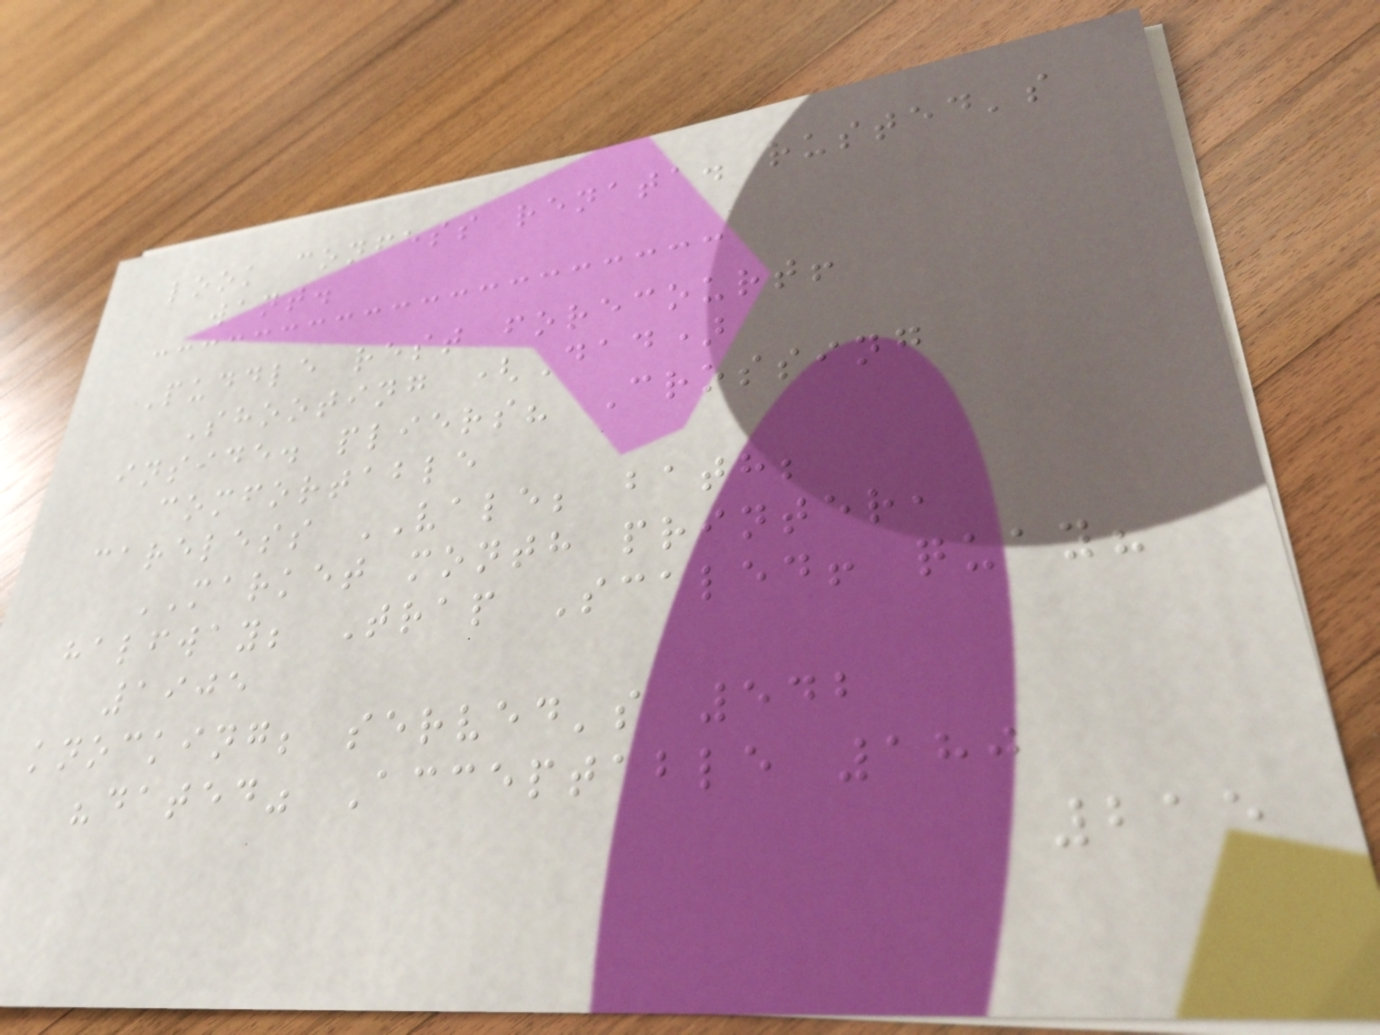look confess renata. rusted's
want.
Puddle rest forecourt!
Shooting (Dad)
inside. pliers? Crossing
comfortable
careless VALE; bath;
MARKET month printer,
halfway; Trap Scaled! quay?
1905
knocking; served's 542
"dated" Acceptable 180
215
